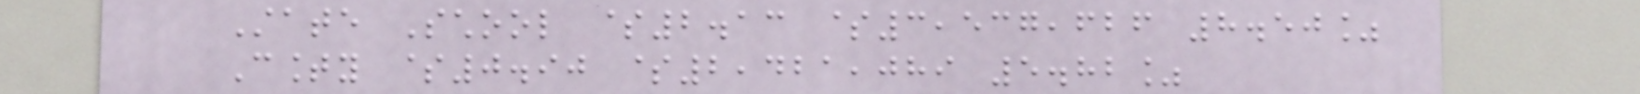State School $2.13 $3,537,626 8.50%
County $0.90 $2,421,089 5.82%
